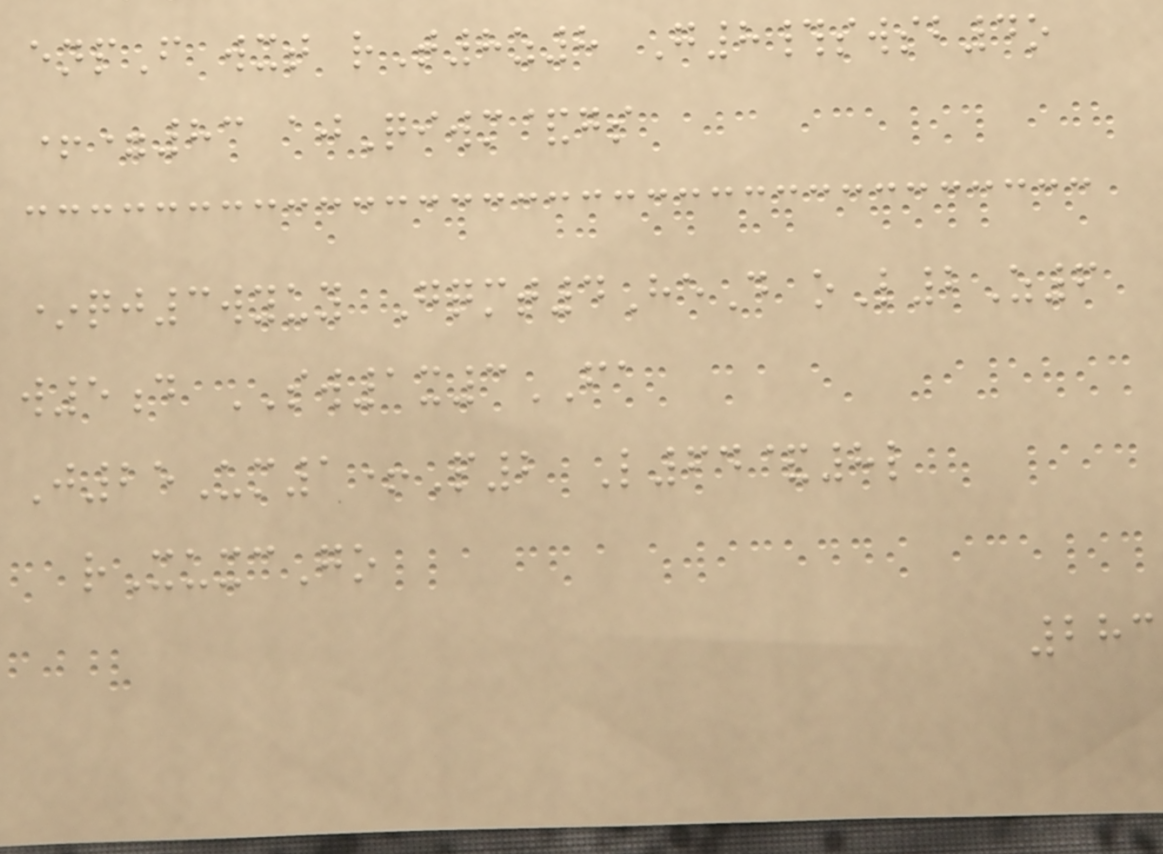enpF wxt rT8z8 G8#swsb4o
+=83 ajQiwm&gs
*qj3wyuy Gqmt4HeD oL2Z6
w5d SW1x3FA
J25Um1+P2 L64&8l
rXuxcGo
283
